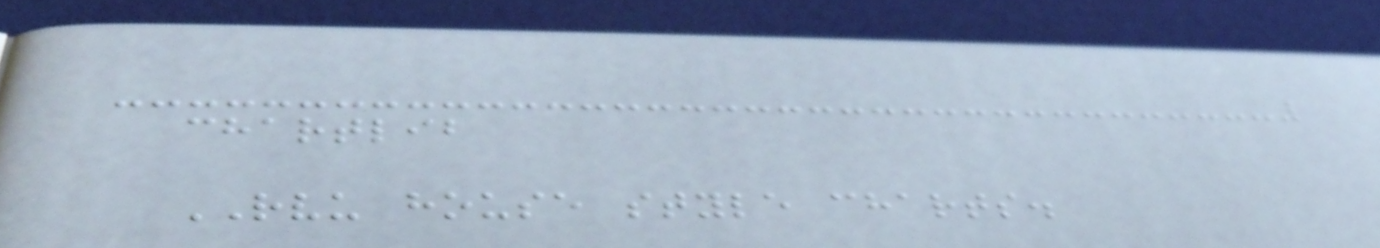chartlib
RVU house style charts.
